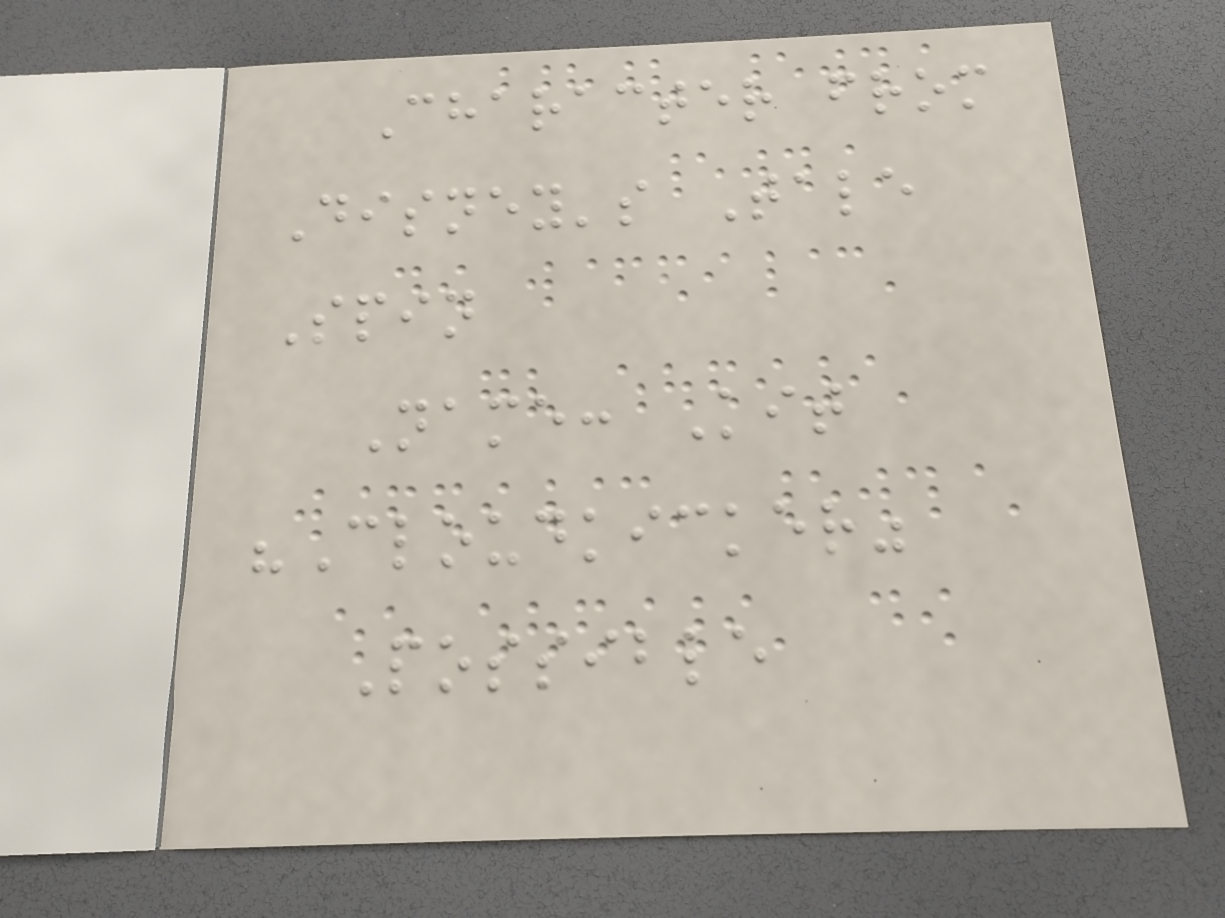Character from
Disney's Tale
Spin
Name: Kit
"Cloudkicker"
Possible
